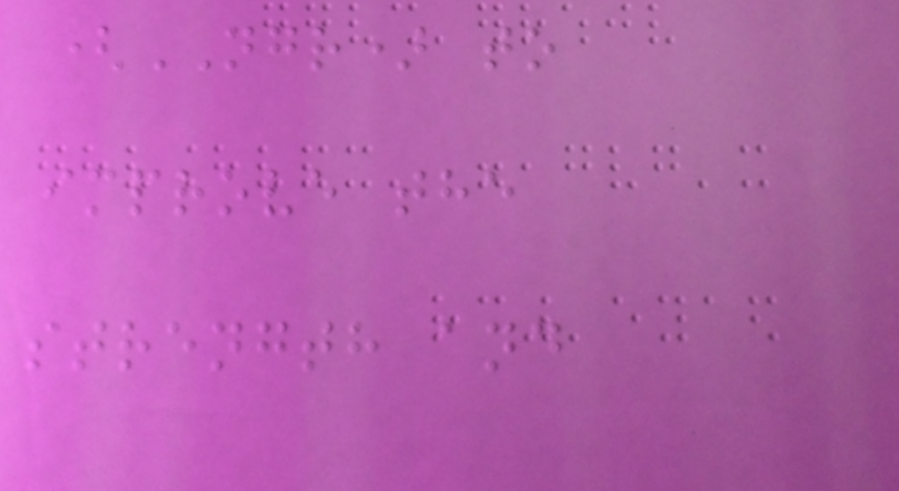(NGR) to
improve the
strength and
